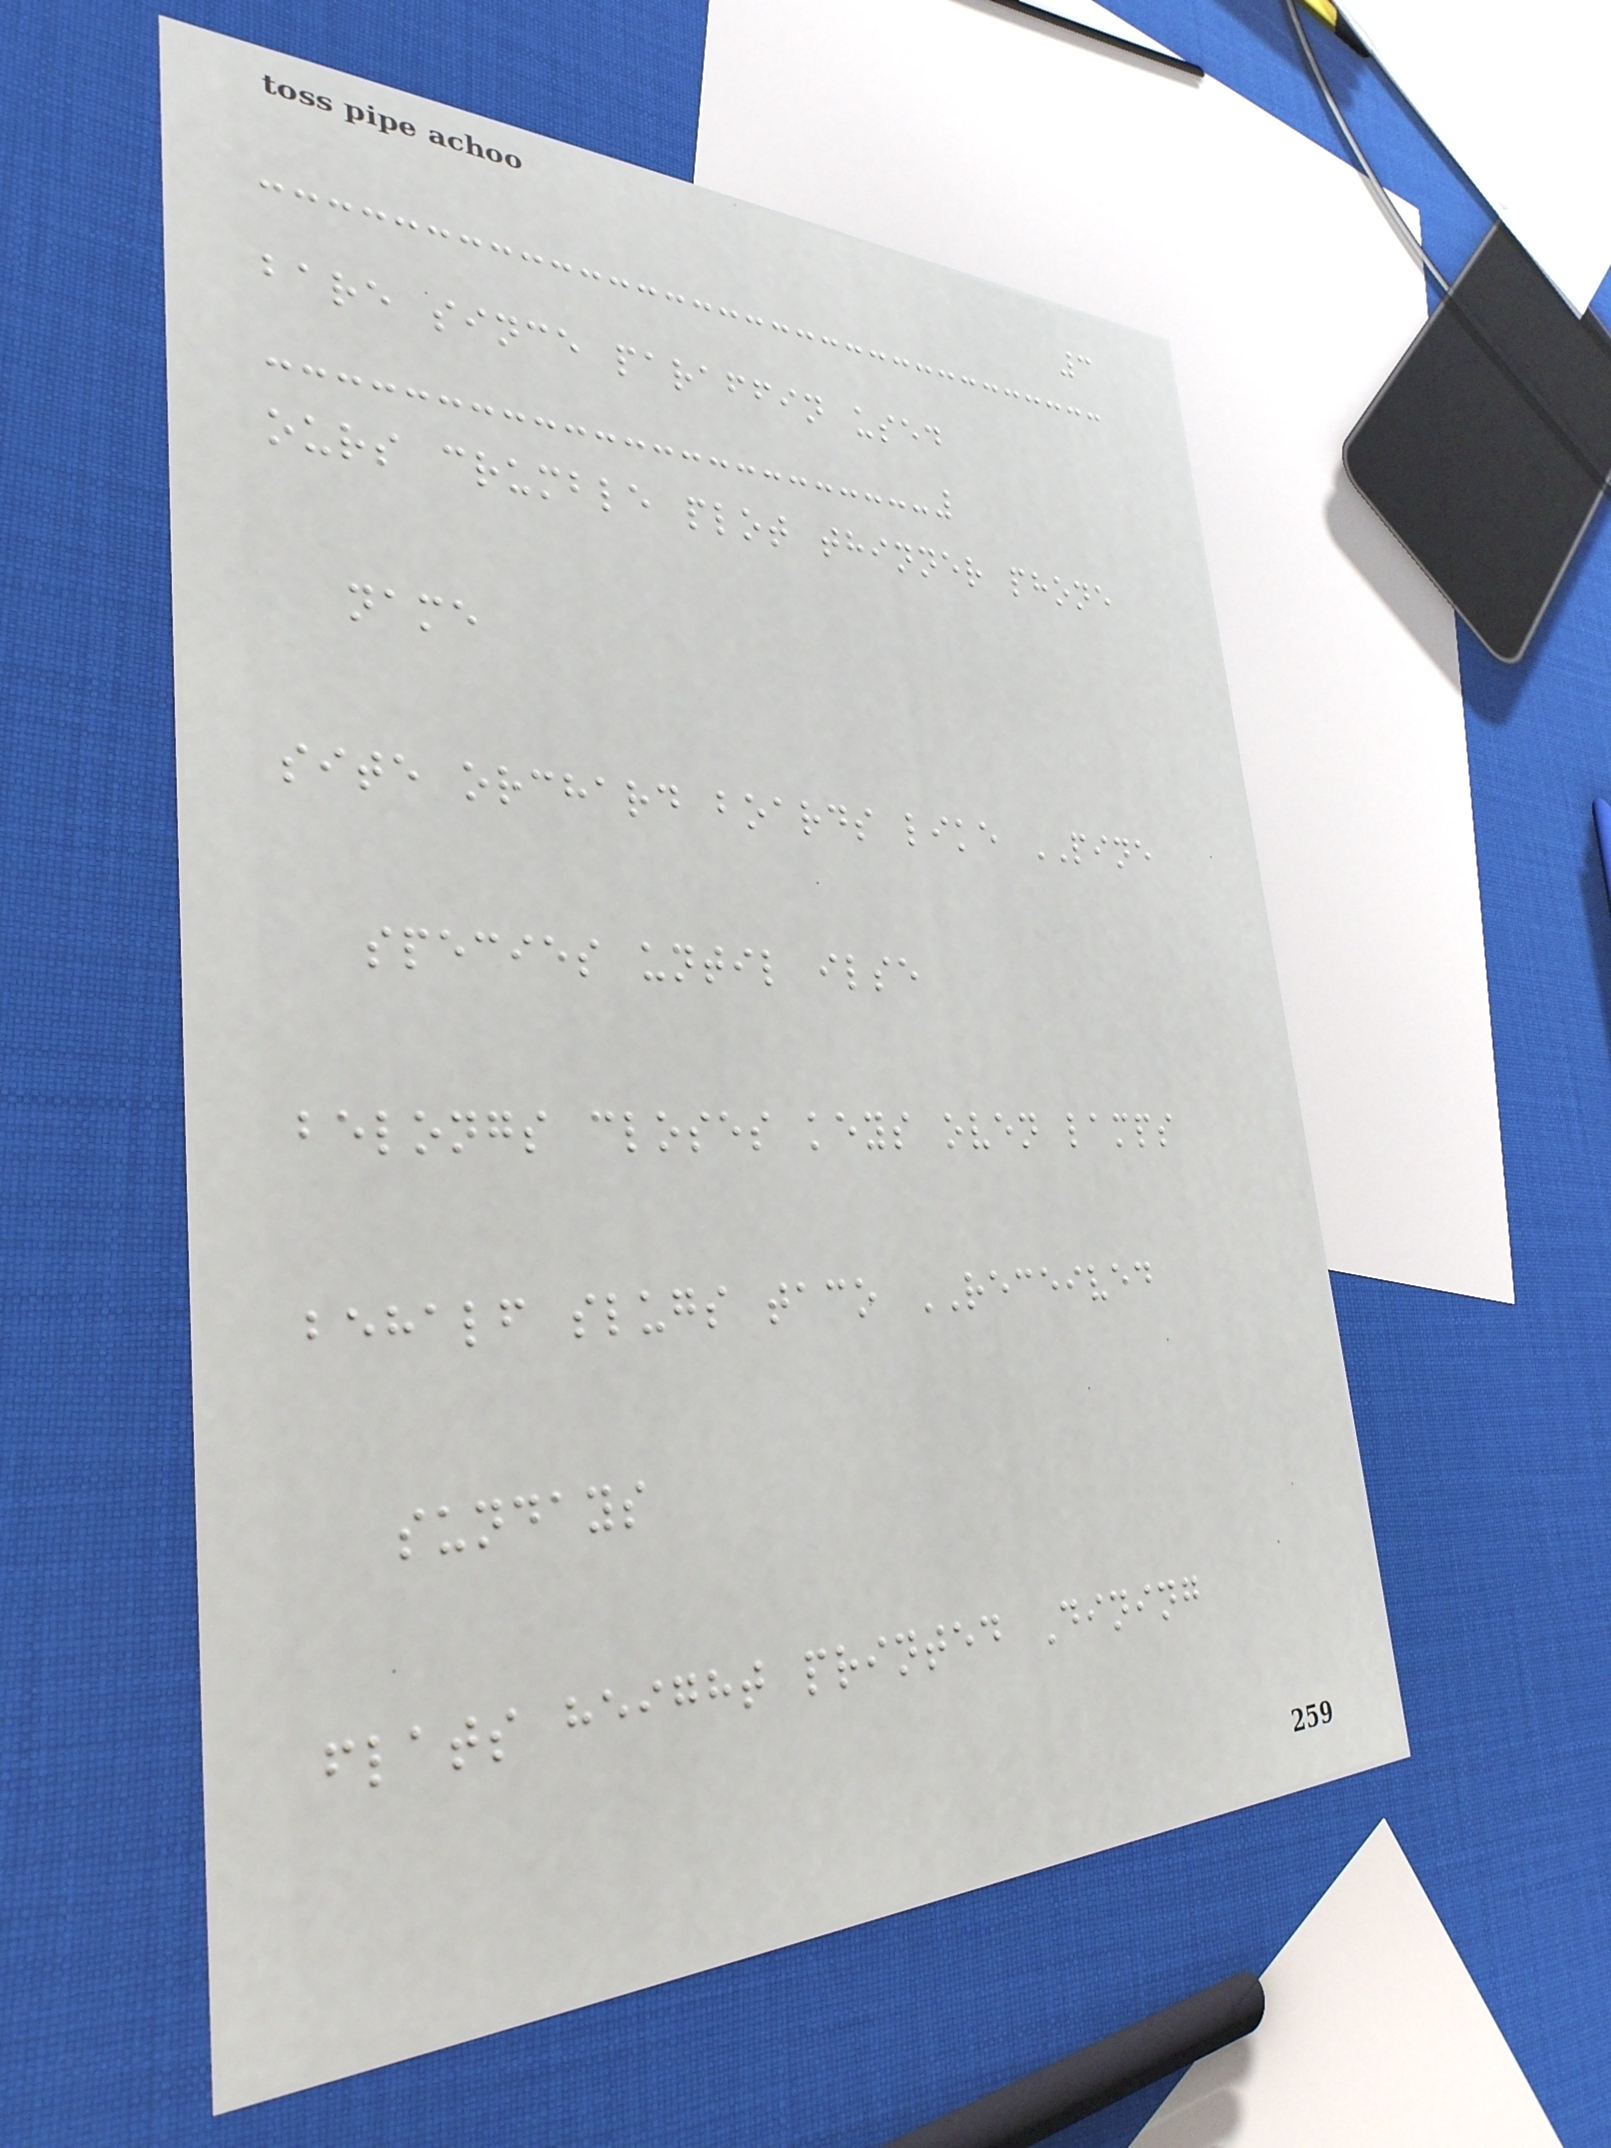3
bare since paraffin used
ours crumble plot thinner phone
name
site orchard boards like PINE
species until ilse
belongs closes keys oven lamps
behalf slugs taco RECEIVED
sundays
flats height printed Dining
